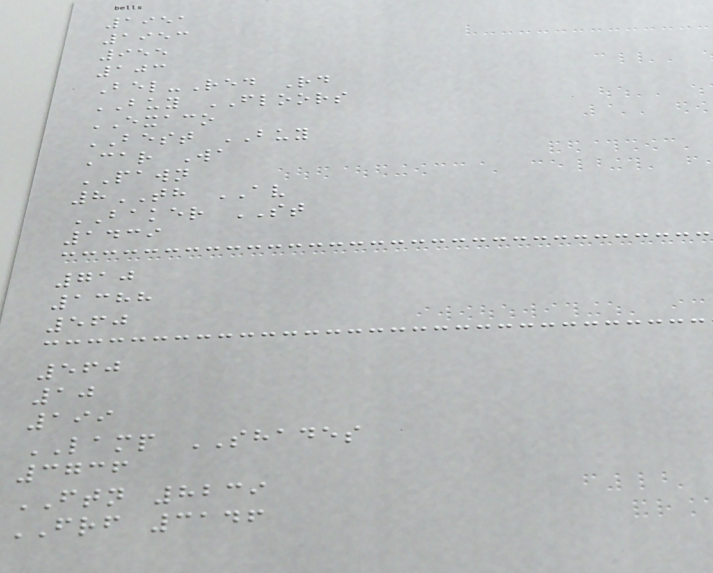1951
1953
955
103
Bel-Red Rd
BUY FLOORS
EXACO
BEST BUY
Car Wa
PAWN
8TH AV
BAKER ST
1439
710
1388
560
560
10
199
LAMP SHADES
3736
FTN 8239
FRF 3146
